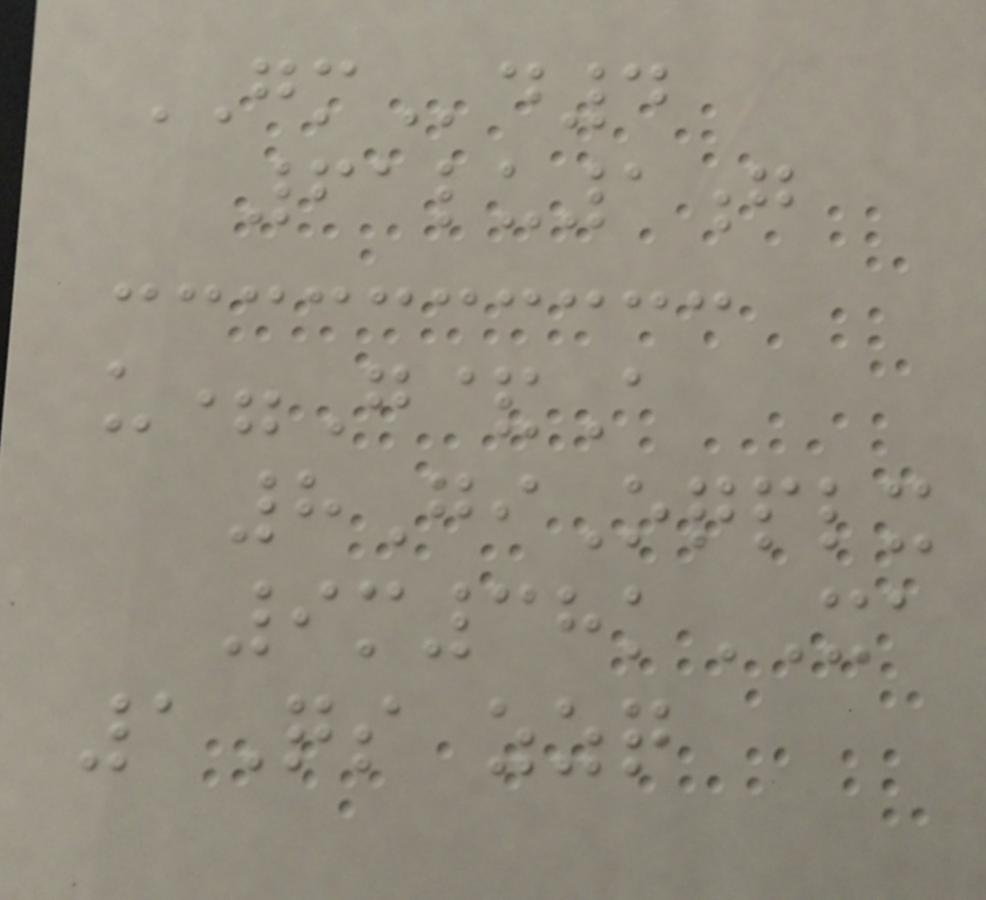GMd4
61lu1g
u=G&A
8GiOqplx
9m38kXA
1Qs zzq
